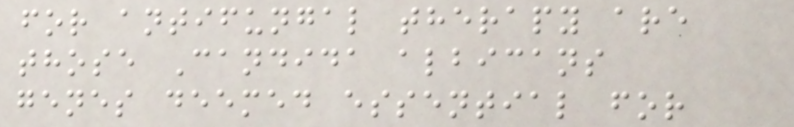for antifungal therapy are
those Candida albicans
genes deemed essential for
